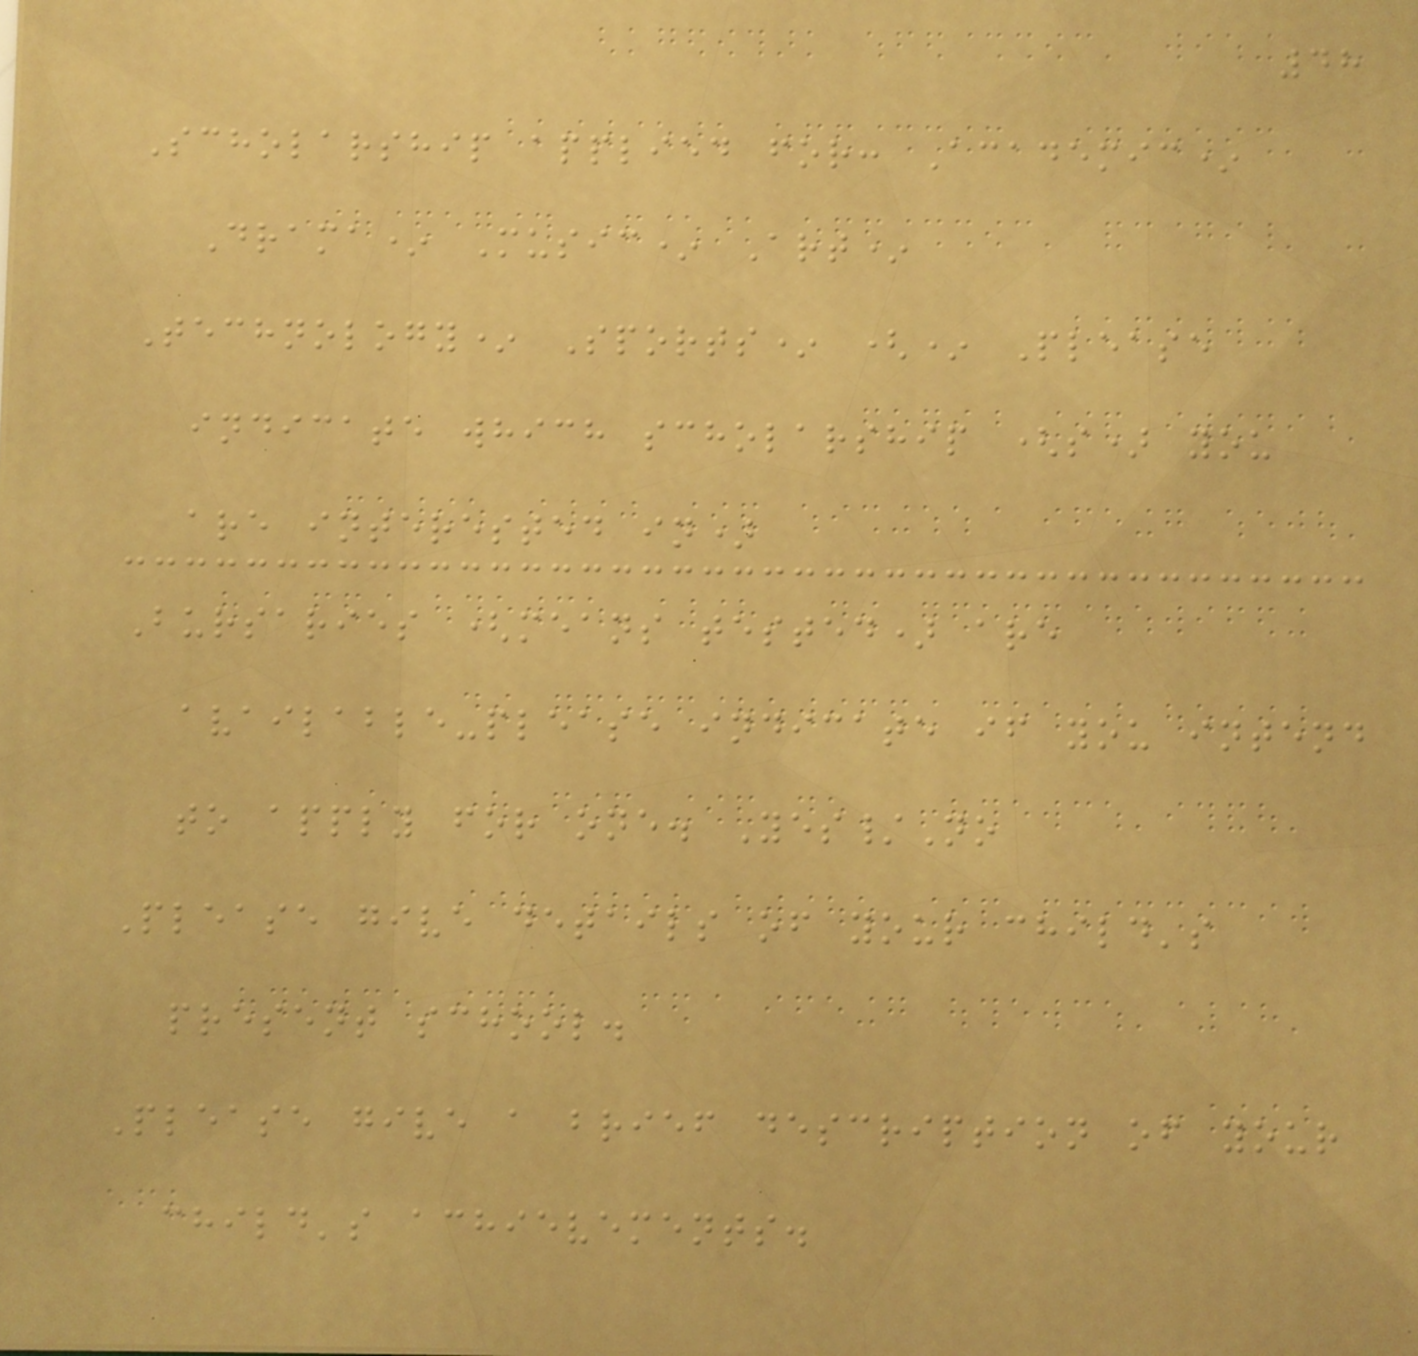48
Scholarship applied for: Academic*
Drama* Music* Art*
Technology* Sports* (* Please
indicate which scholarship (s) you
are interested in)
Bursaries (means tested) are
available-please indicate if you intend
to apply for one. Yes/No
Please give details of your child's
present school.
Please give a brief description of your
child's achievements.
